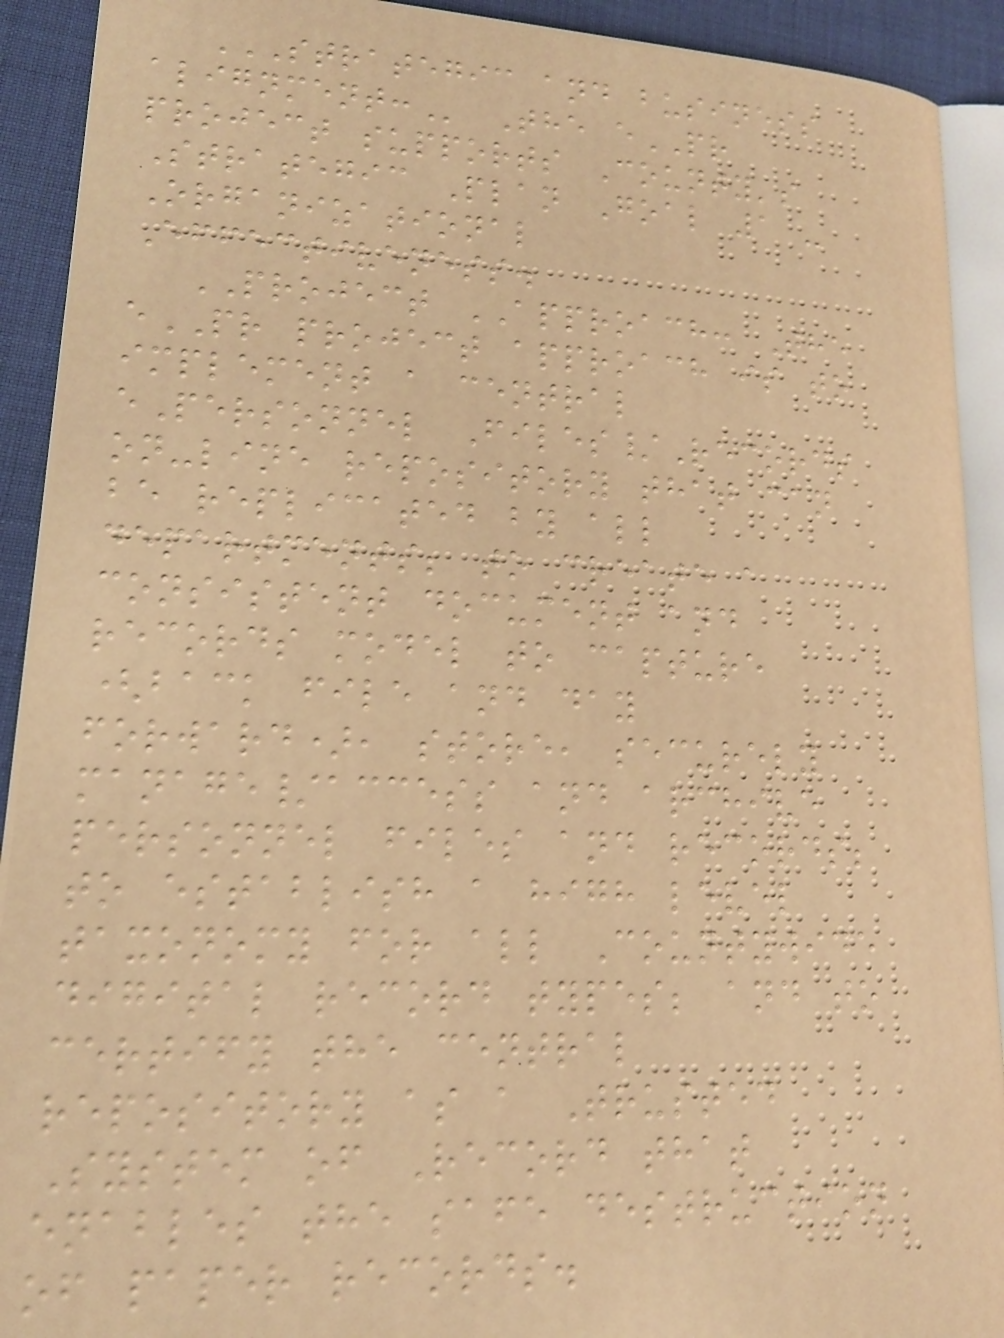STRATEGIC AND BUSINESS
ALIGNMENT: The ePR
project supports County's
Strategic Plan Goal 1 -
Organizational
Effectiveness.
PROJECT APPROACH: The
ePR project approach is to
implement a central
ePersonnel Files/Records
on-line repository that can
be replicated by all
departments; to create a
consistent document and
records model to capture
(back file and day
forward), store, securely
manage/access and archive
personnel files and records;
to establish a high level
taxonomy for all Countywide
digital record types; and to
certify the central
repository as a Trusted
System of Record that
enables the safe destruction
of paper records.
